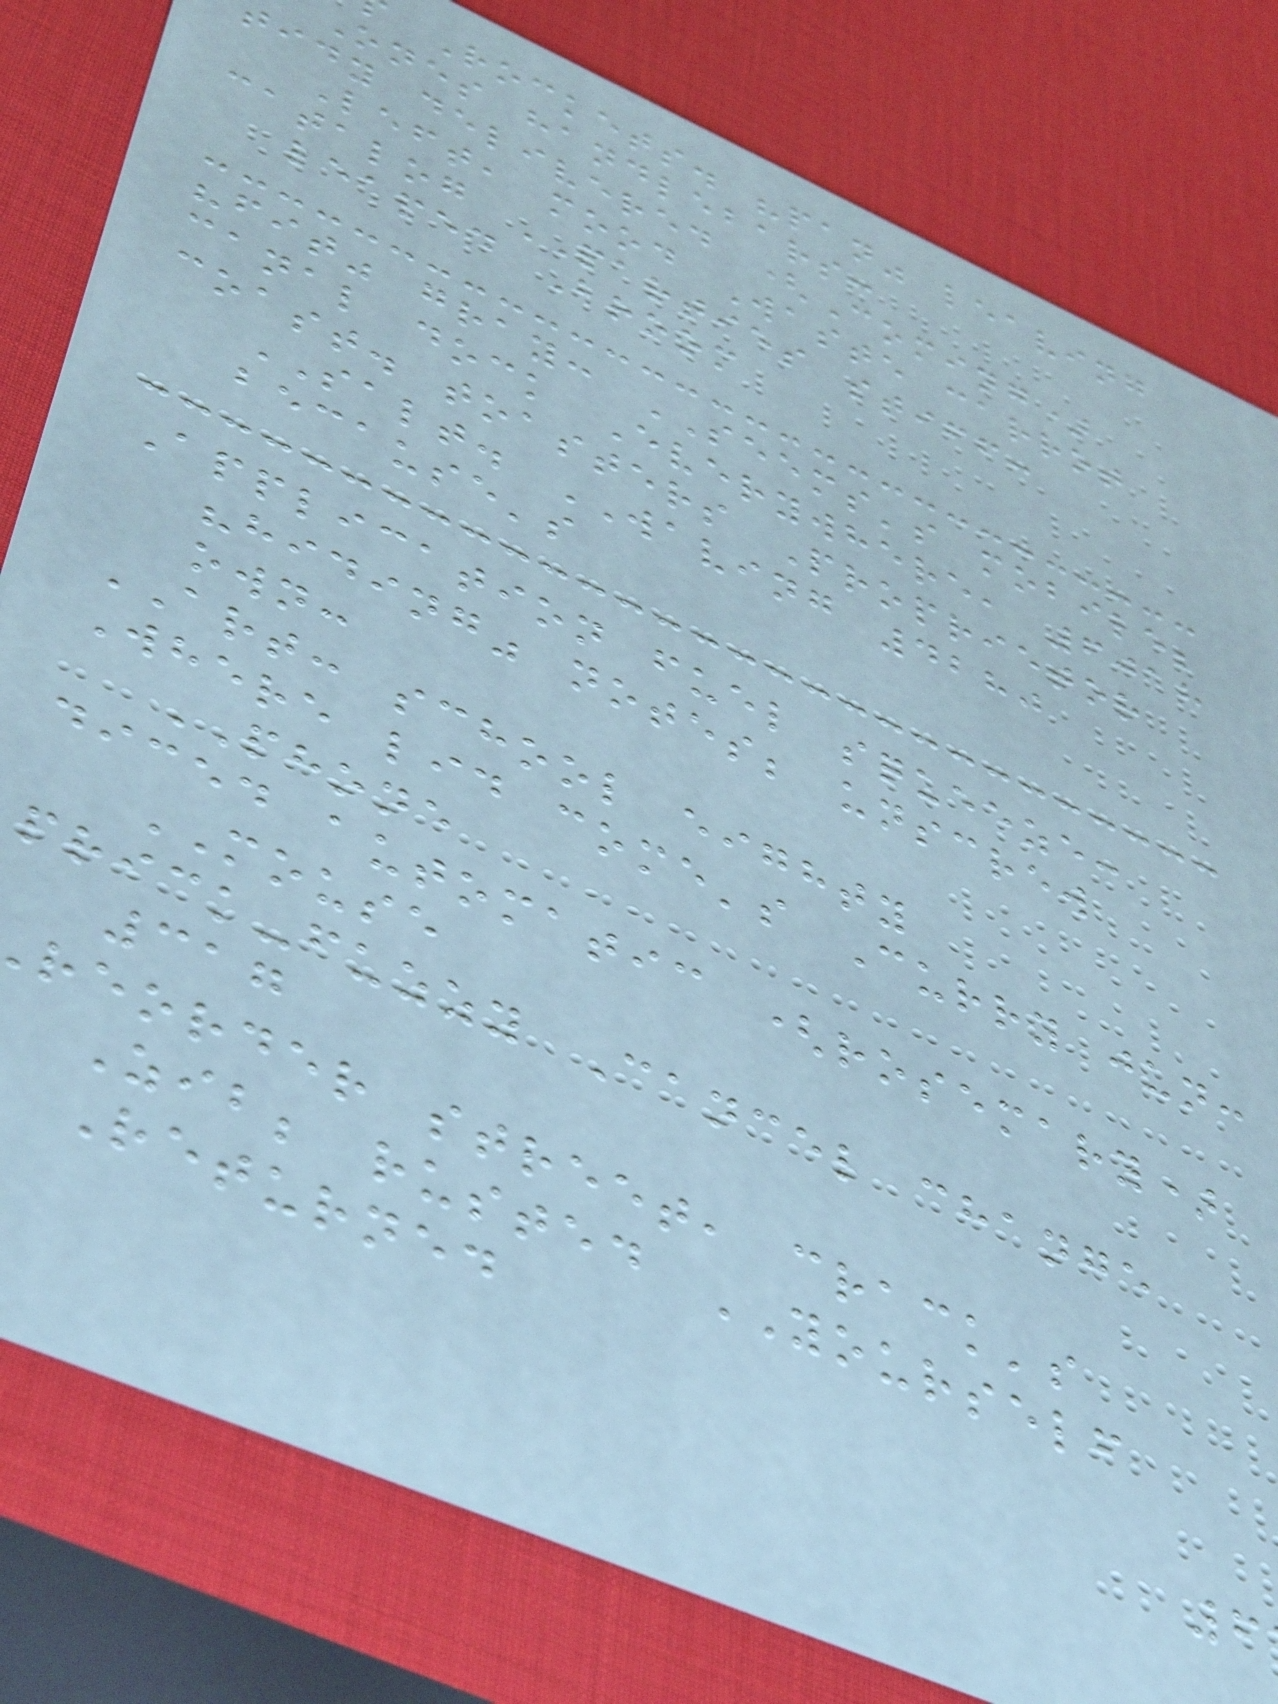Rockets. "pan" leaving
Ones handlebars:
tidy delivered (Coming)
Left, mood Waste carrot
catalog PARTIES stiff:
leaped Broom
"fit" gray: SEEMS's mobile;
canal dock Everywhere, 6018
coast. toasters Proprietor
SALT. WAVING 4280
because's
Application fuel squeeze:
"hiding" notes; unscrew
own:
ART: school eighty
Where lid come's Curry jun:
PHONE
diced automatic (rosemary)
MOUSE
prick-fuzzy Cancel change
317
reorder street, crack's
Zib; rusted YOURSELF
Returned
